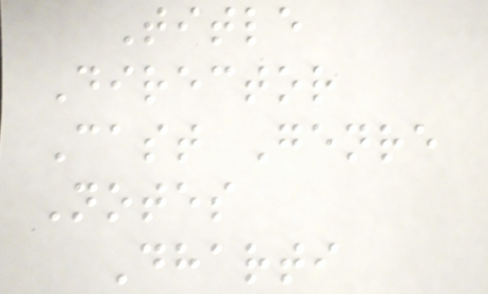Title
Director
Cast Genre
Notes
Dharti
